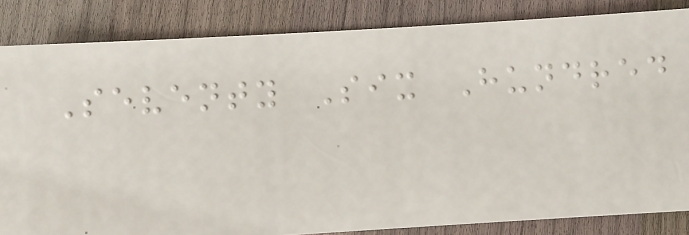Seventy Six Hundred
